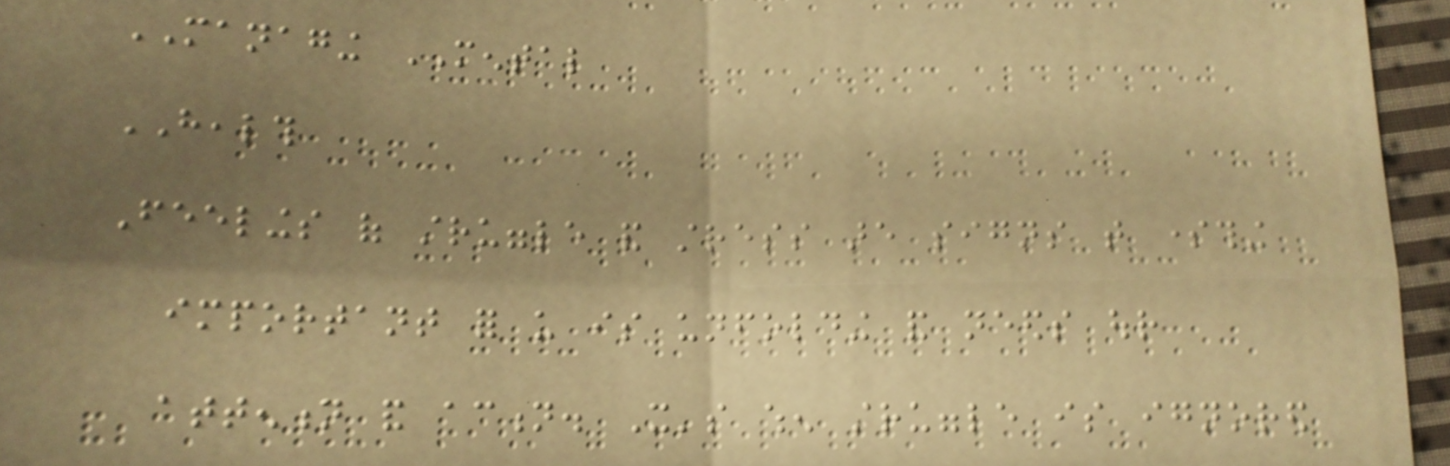MANAGING MENTAL
HEALTH
Feelings of struggle and stress are signs that something
important for us is unfolding and needs our
attention and action. It's when struggle is ignored
